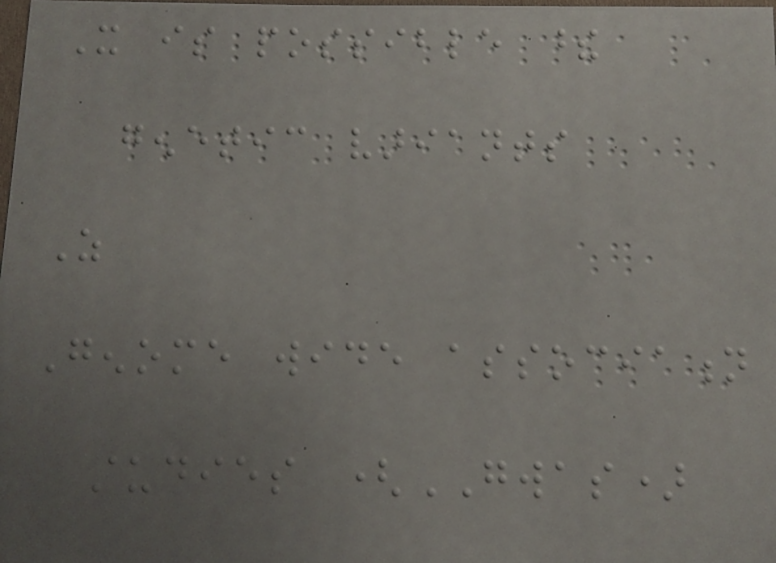It is possible these
genetic variants
As
Genome wide association
studies (GWAS)
